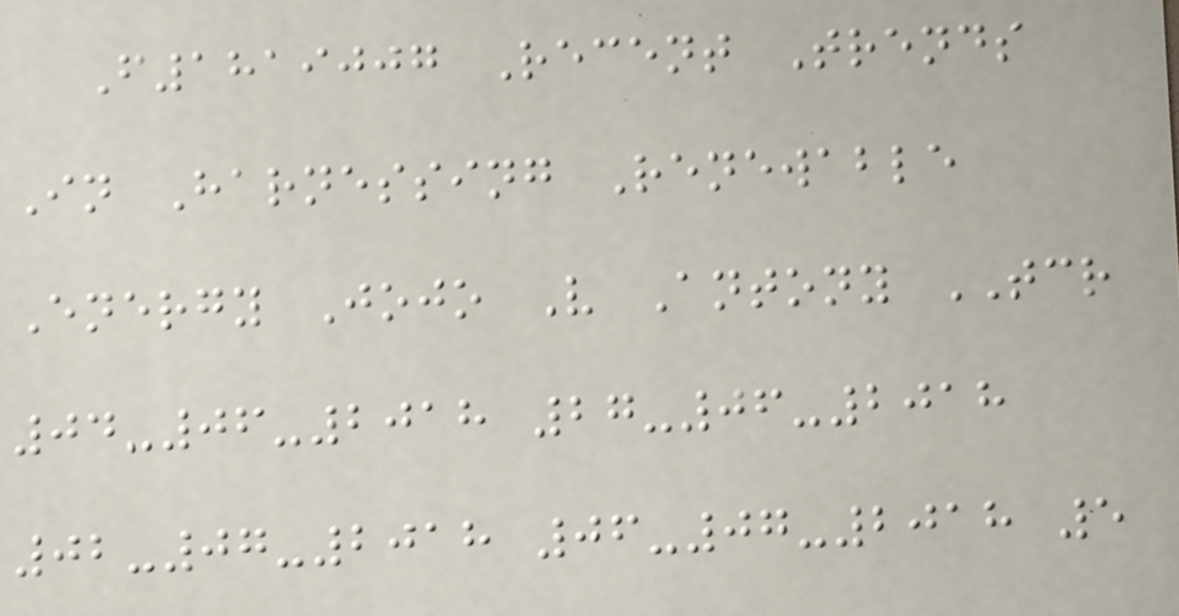F1819007 Recent Trends
In Harnessing Renewable
Energy Jojo V Antony TCR
04-06-2018 27-06-2018
02-07-2018 06-07-2018 5
